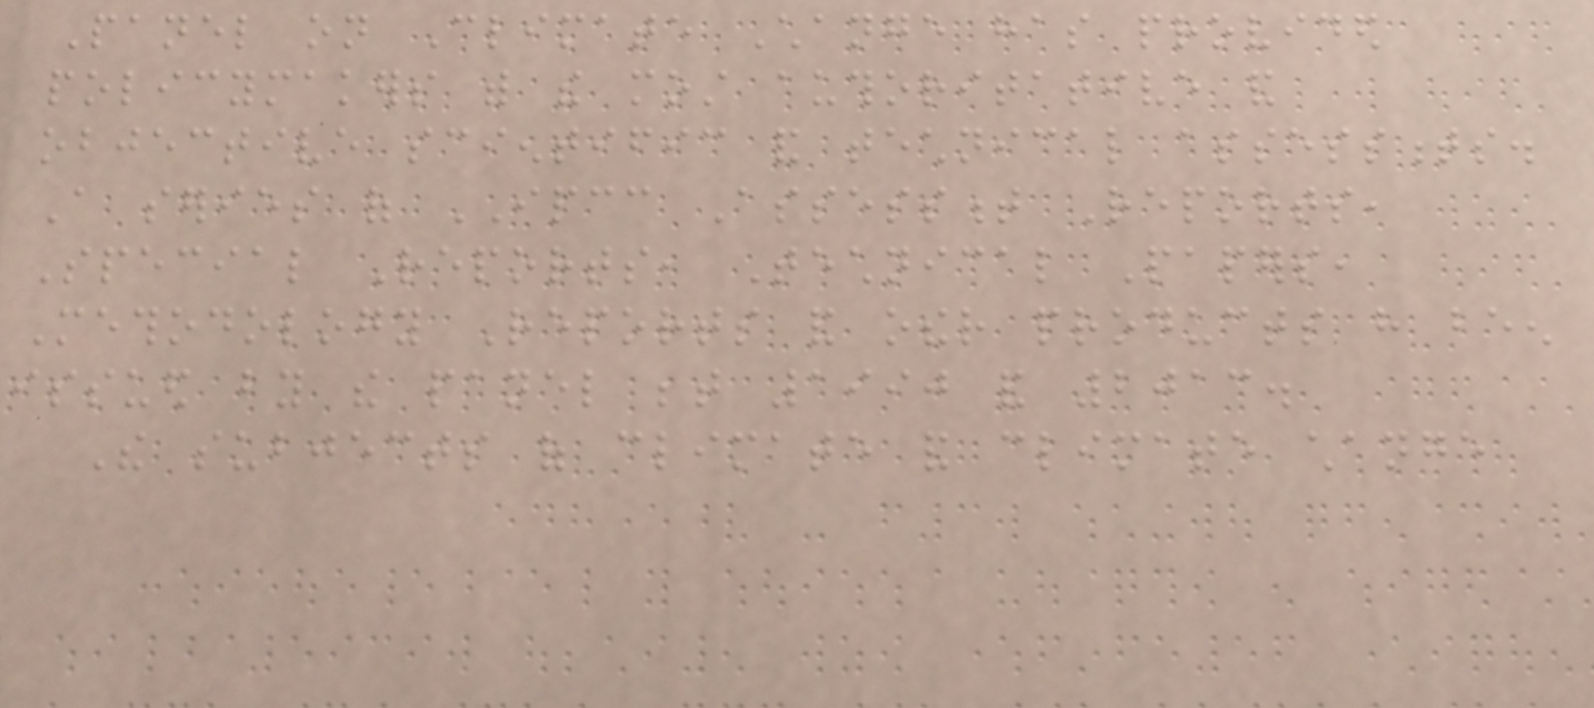Panel on Climate Change has provided
policymakers with the most authoritative and
objective scientific and technical assessments.
A series of IPCC Assessment Reports,
Special Reports, Technical Papers,
Methodology Reports and other products have been
issued by the panel between 1990 and 2013.
The subjects of climate and climate change
